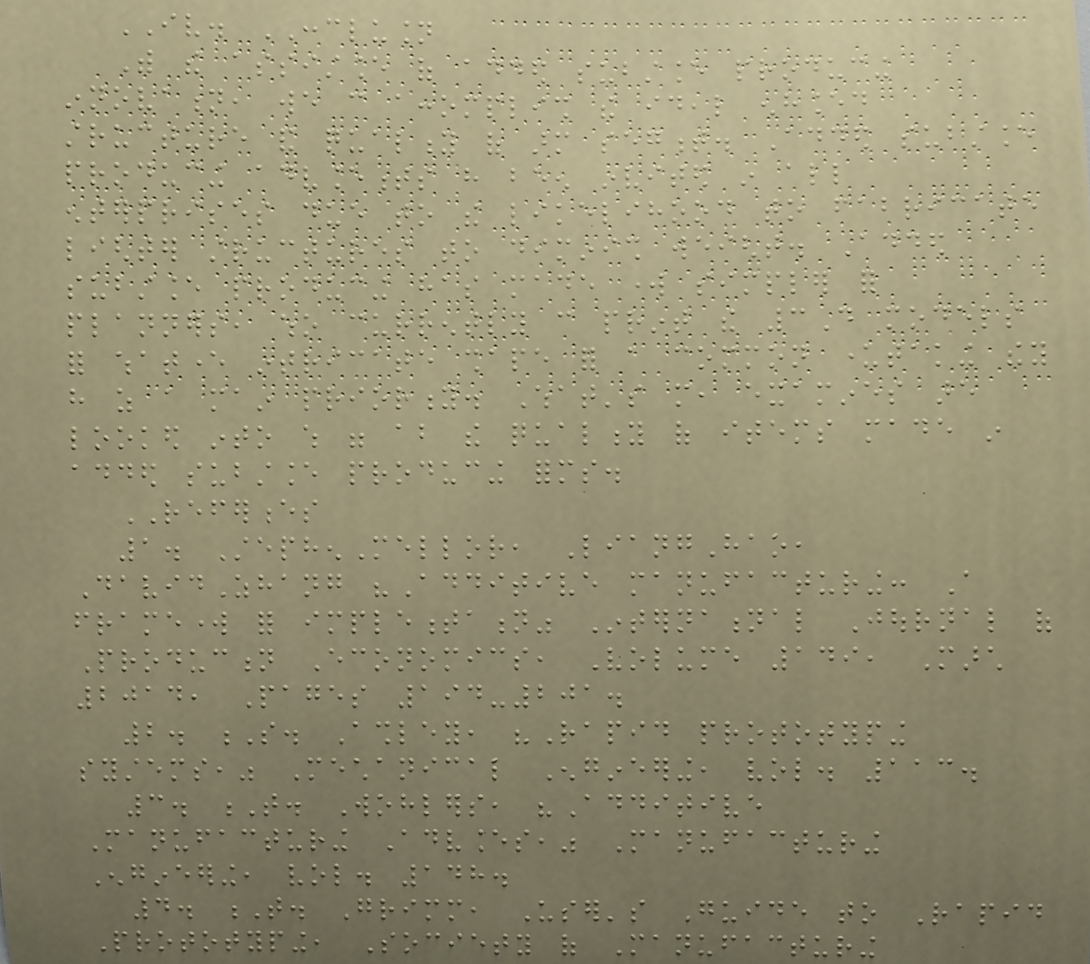IV. CONCLUSION
With the assistance of added substance producing
innovation, we can accomplish the ideal enhanced
structure and quality of arm segment. Added substance
producing advancements have been invited in all
enterprises due to the likelihood to fabricate
lighter structures to diminish weight. Added
substance producing has made work simpler for
planners, who currently can print the 3D models
for whatever intricate shape for a common undertaking they
have as a main priority. What's more, examines are
looked into which were about the quality of items made in
added substance producing forms.
REFERENCES
1. StephenMellor, LiangHao,
DavidZhang "Additive manufacturing: A
framework for implementation" International Journal of
Production Economics, Volume 149, March
2014, Pages 194-201.
2. S. Ashley, "Rapid prototyping
systems," Mechanical Engineering, vol. 113.
3. T. Wohlers, "Additive
Manufacturing Advances," Manufacturing
Engineering, vol. 148.
4. T. Grimm, User's Guide to Rapid
Prototyping, Society of Manufacturing
